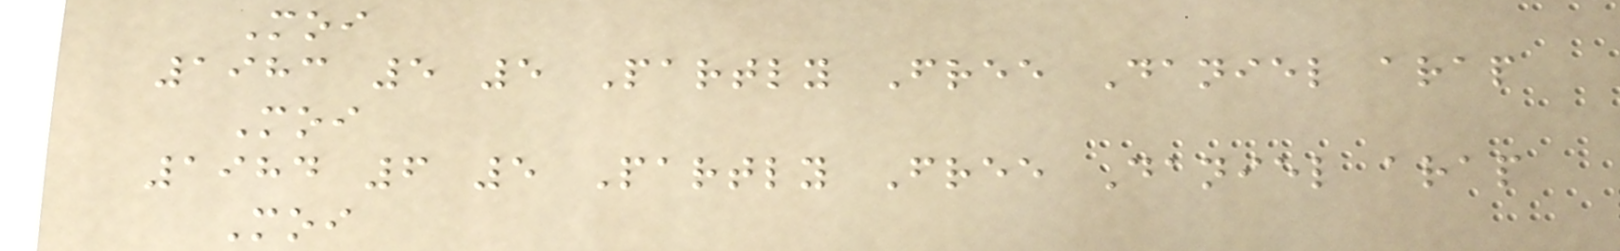Moi
1983 5 5 Partly Free Daniel arap
Moi
1984 6 5 Partly Free Daniel arap
Moi
